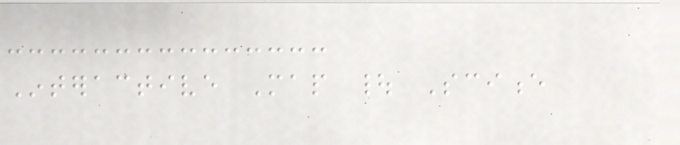Interactive Map | Science
